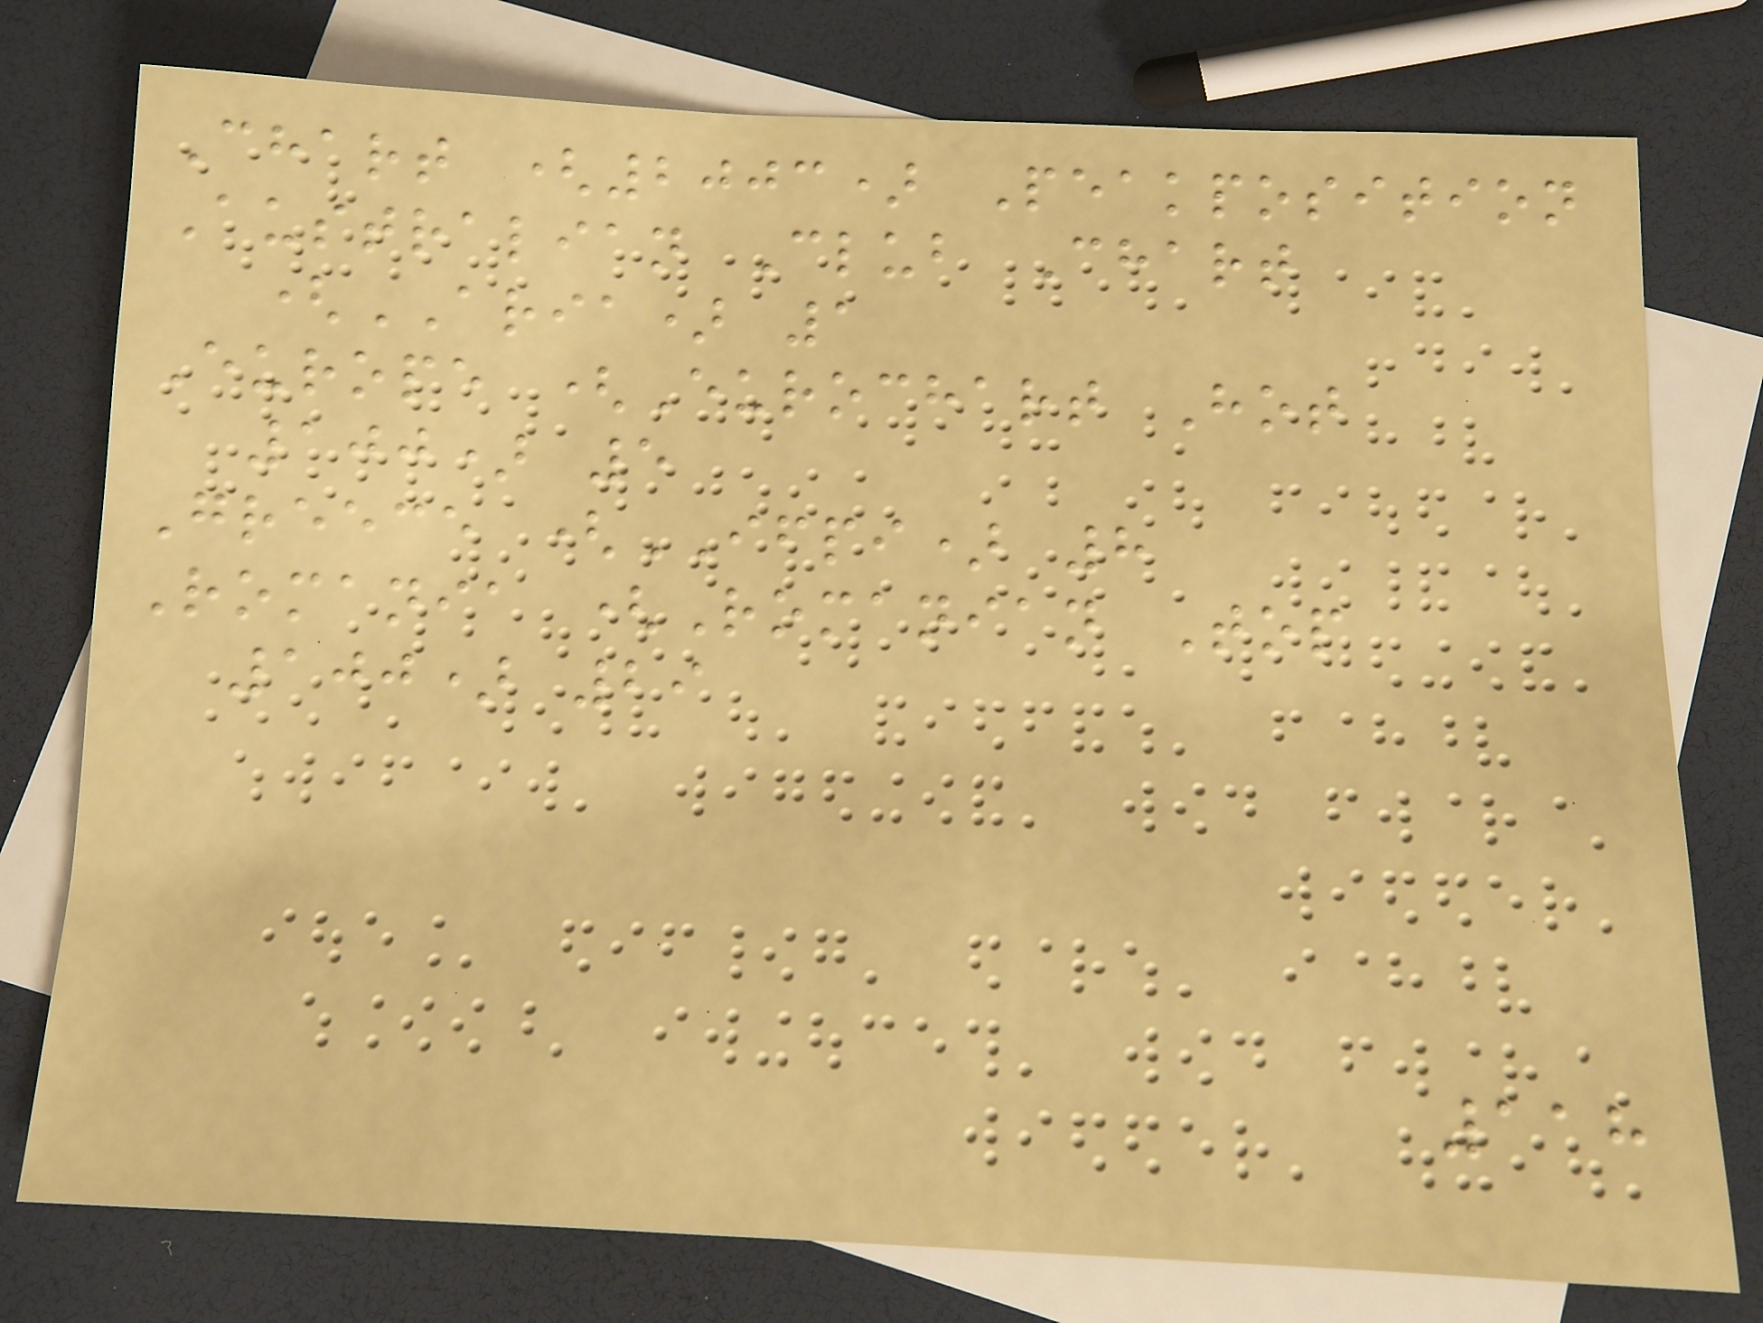Chart (2003) Peakposition
Australian Club Chart
(ARIA) 1
Europe (Eurochart Hot
100) 5
Greece (IFPI) 8
Romania (Romanian Top
100) 29
118
